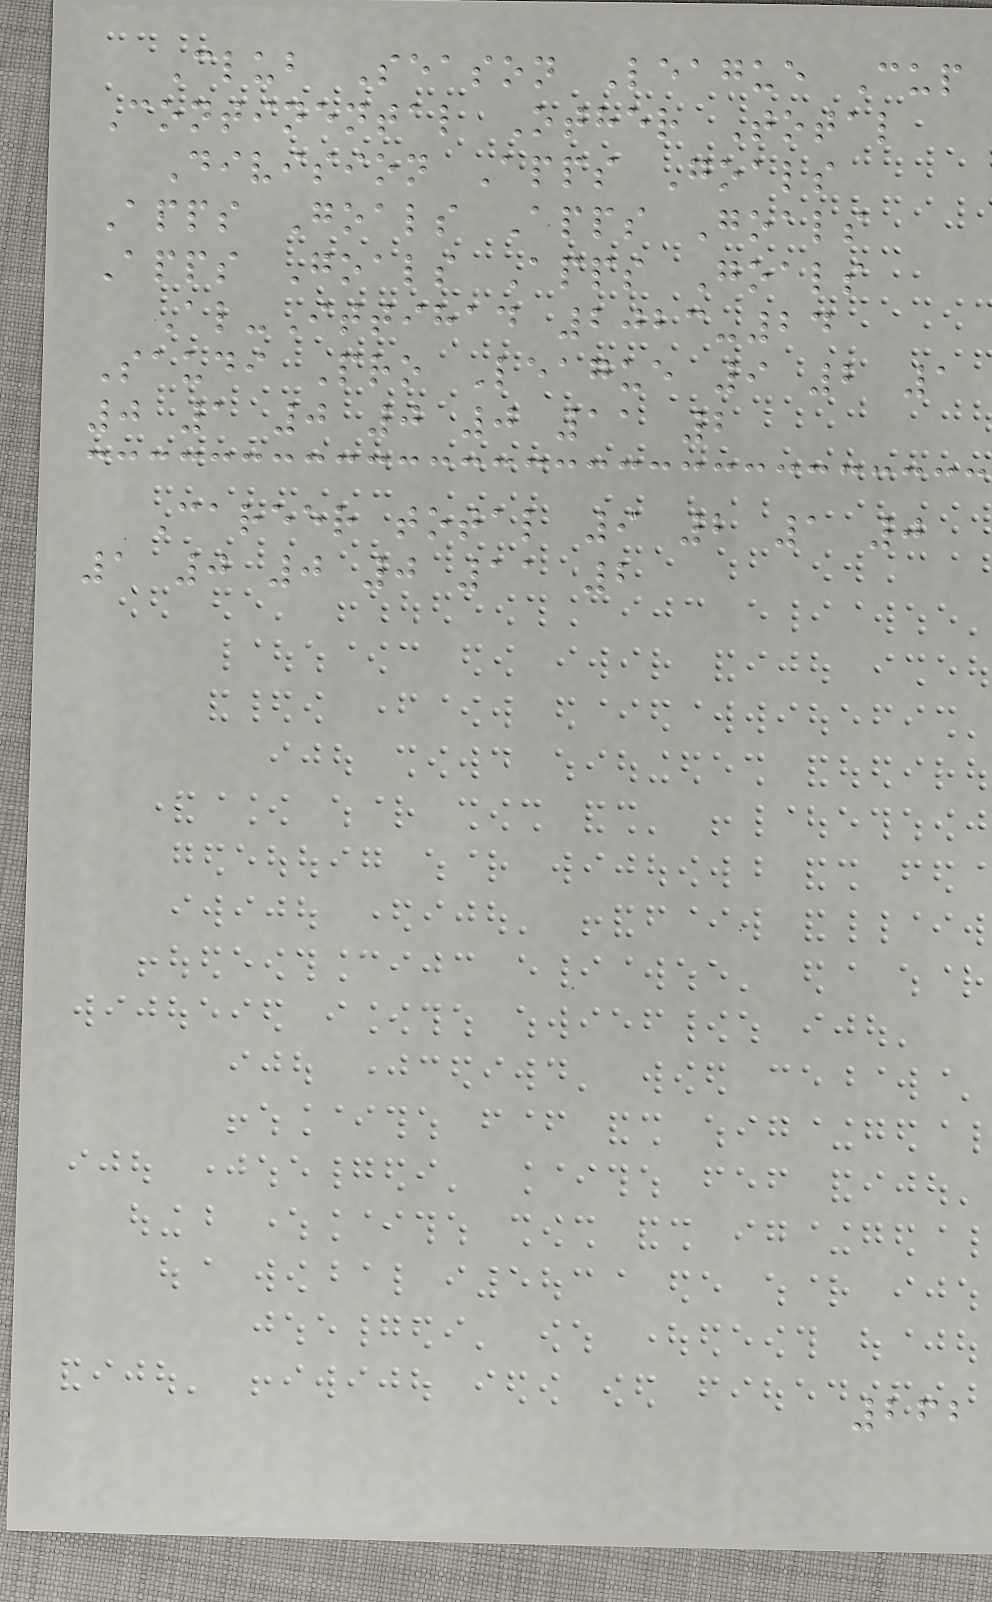Club Season League Cup
Continental Other Total
Division Apps Goals
Apps Goals Apps Goals
Apps Goals Apps Goals
Al-Ittihad 2023-24
Saudi Pro League 9 2 1
0 1 0 0 0 11 2
Career total 9 2 1 0
1 0 0 0 11 2
262
